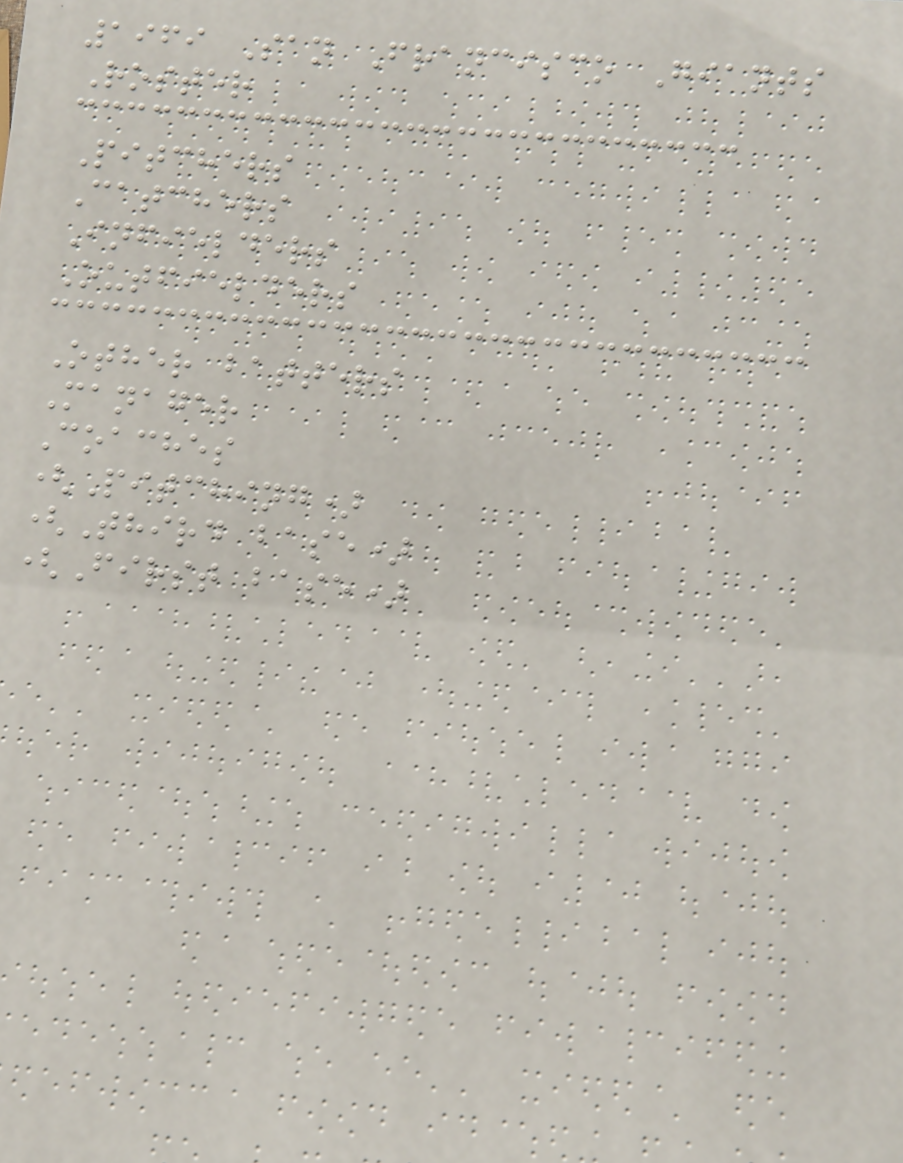1969 San Francisco Giants
Roster
Pitchers
Catchers
Infielders
Outfielders
Other batters
Manager
Coaches
(Pitching)
(Third base)
(First base)
